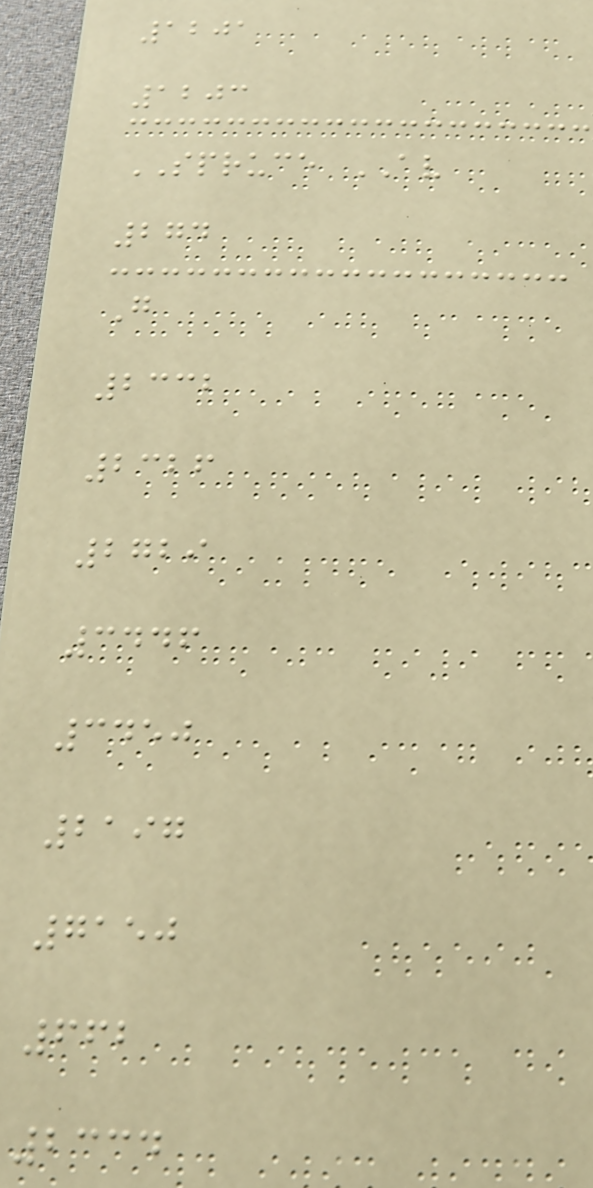1201
1203
SPRUCE AV
274
G
2332
2326
2729
3446
3450
2197
7150
662
2334
